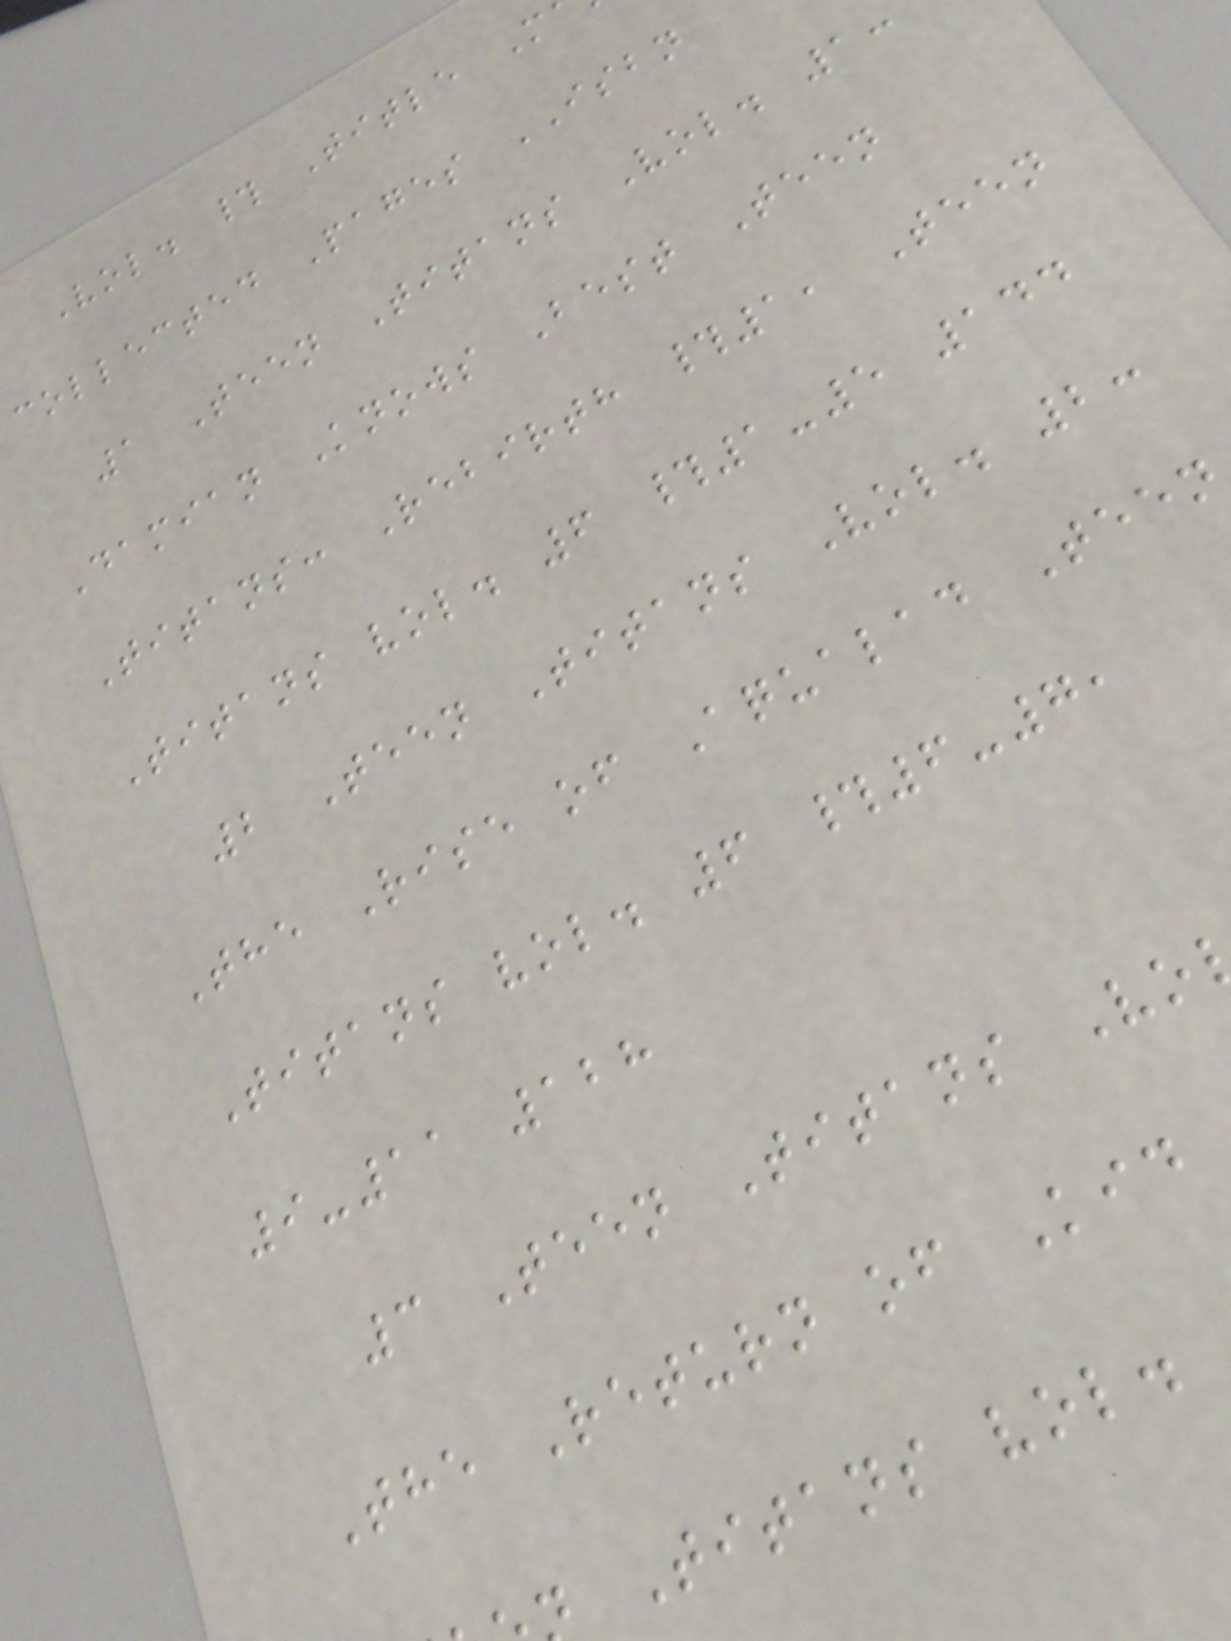Vol. # Title M
collected Pages ISBN
1 Teen Titans Vol. 1:
Damian Knows Best Teen
Titans: Rebirth #1, Teen
Titans vol. 6 #1-5 144
2 Teen Titans Vol. 2:
The Rise of Aqualad Teen
Titans vol. 6 #6-7,
9-11 128
3 Teen Titans Vo
The Return of Kid
Titans vol.
